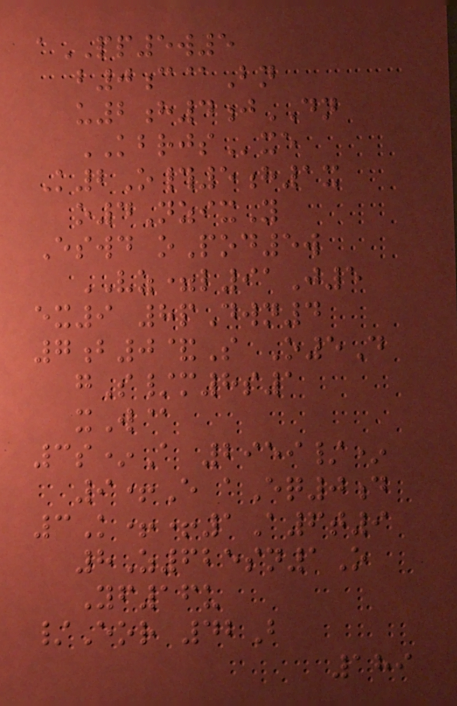aPP5w5
b0c@Bn
u2h4jDN
KBRJSxe
K2O#5h1x
o4NzixY
Eswd oPod5w
VZ=l91J5
ex9 8pDwn4
7b0&S O5D
gS/m8s1
xW@
3s*A 2959/*
9+E aEq0d
3K++1A6t9
8Z625sn1O
Yf16u
/Eor 42B
189
